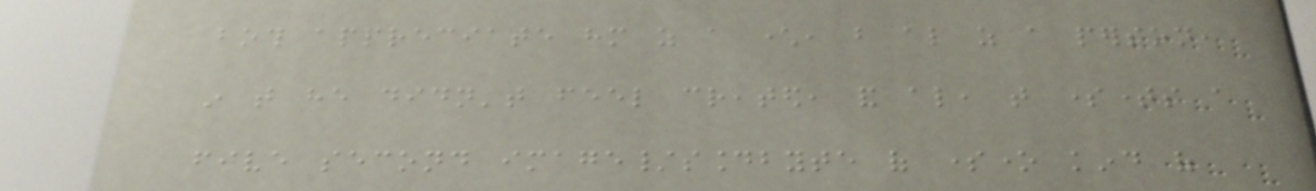both appreciate him as a character, but also as a person,
in that he didn't feel created, and also, that sometimes a
five second image/soundbyte of someone kind of
